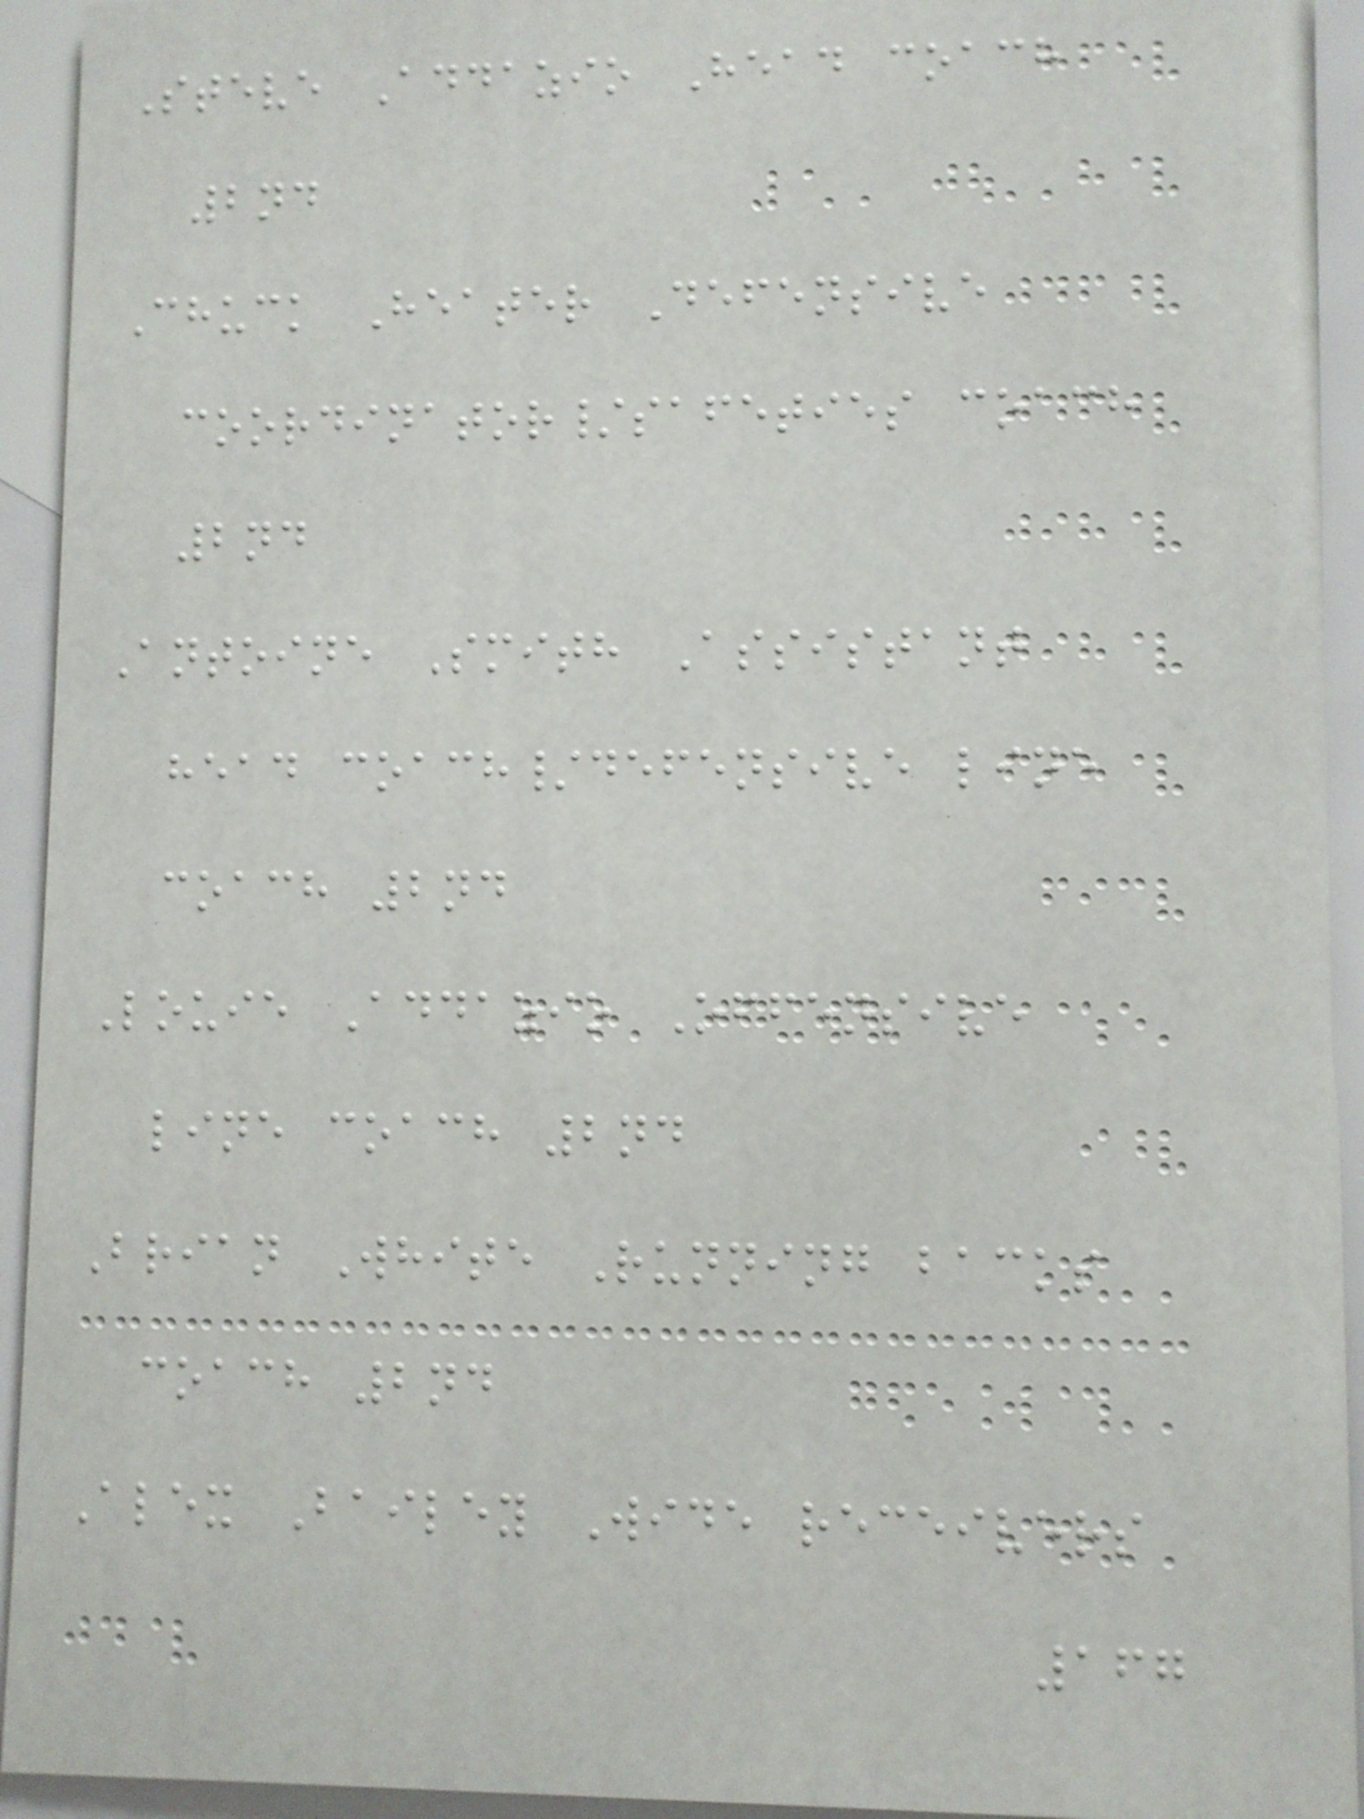Steve Addazio Head coach
2nd
Chuck Heater Defensive
coordinator/safeties coach
2nd
Antoine Smith Assistant
head coach/defensive line
coach 2nd
Louie Addazio Offensive
line coach 2nd
Brian White Running backs
coach 2nd
Alex Bailey Wide receivers
167
